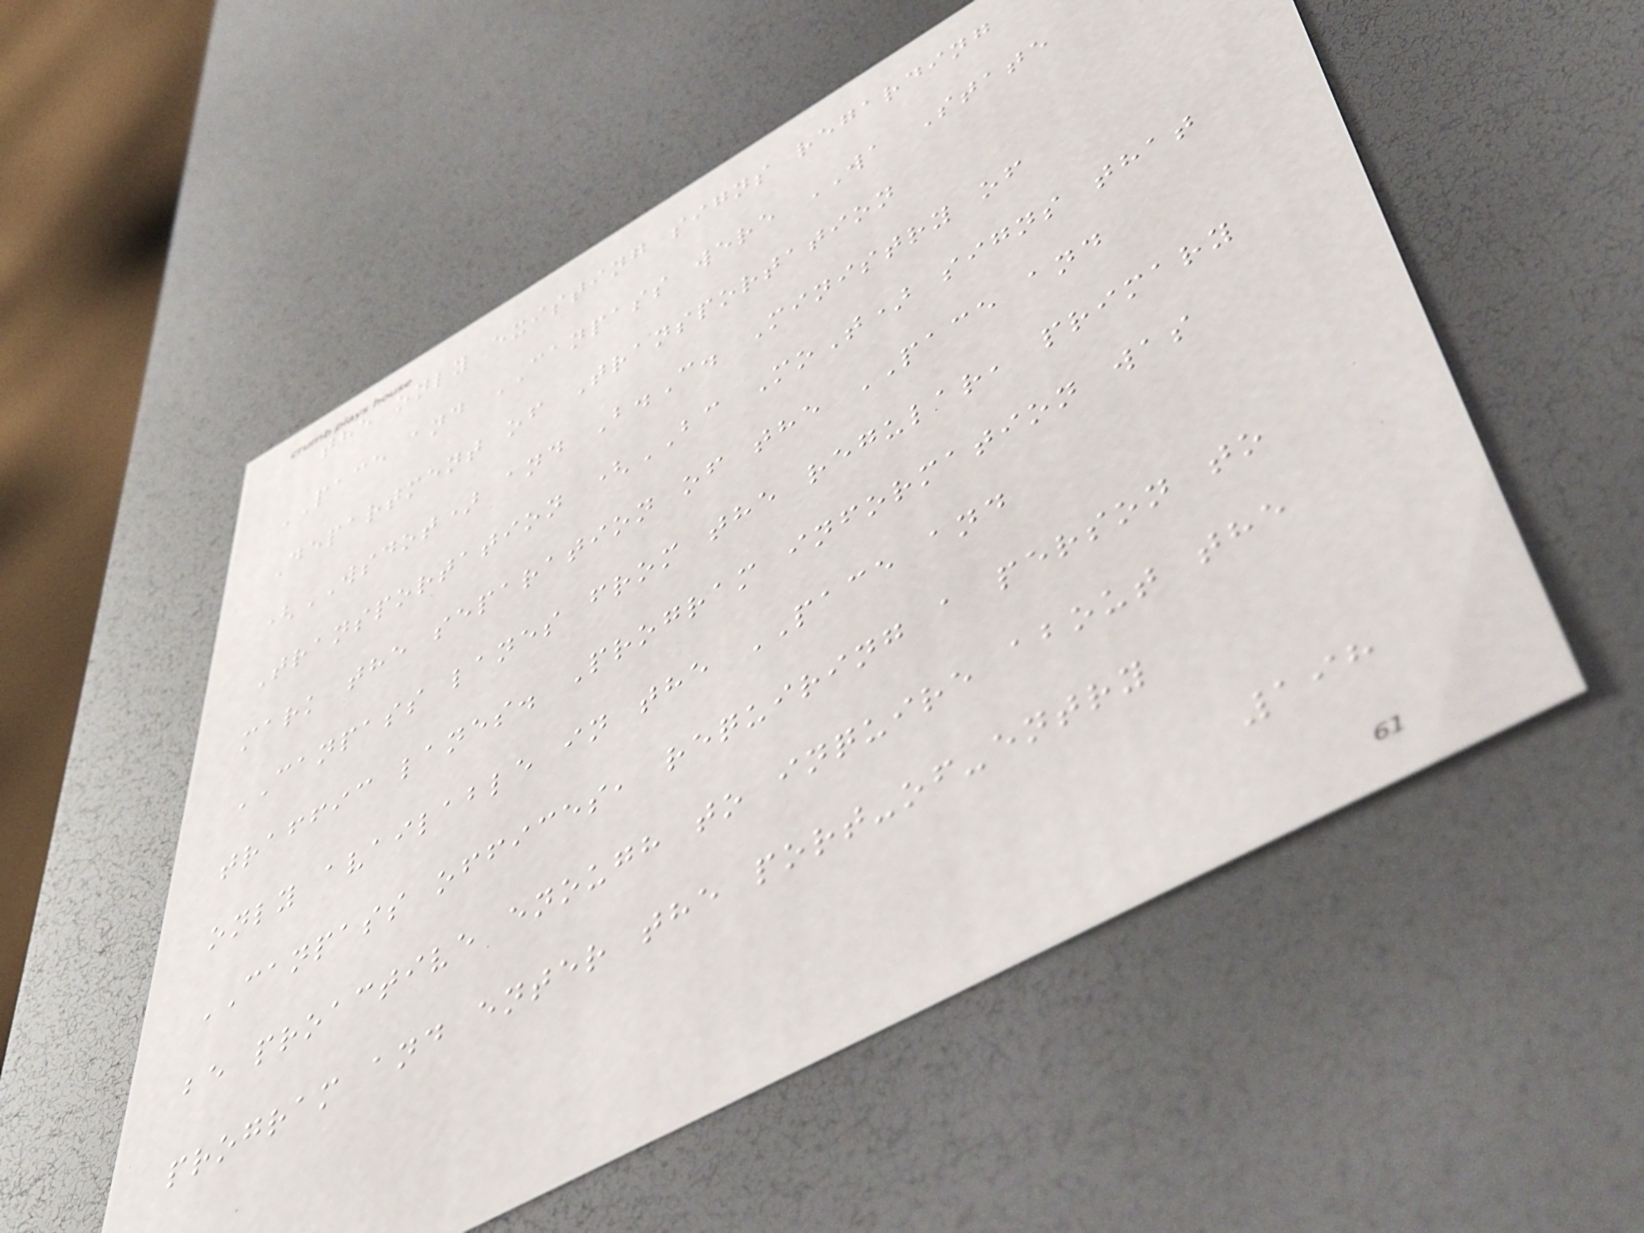the only existing signs regarding
PACE and CANPASS were WA State
Department of Transportation
(WSDOT) and B.C. Ministry of
Transportation (BC MoT) signs that
mark the separation of the PACE and
CANPASS lanes from the regular, primary
traffic lanes. Program information was
only available in the PACE and
CANPASS offices, requiring a person to
be proactive enough to inquire about the
program and enter the port-of-entry
198
